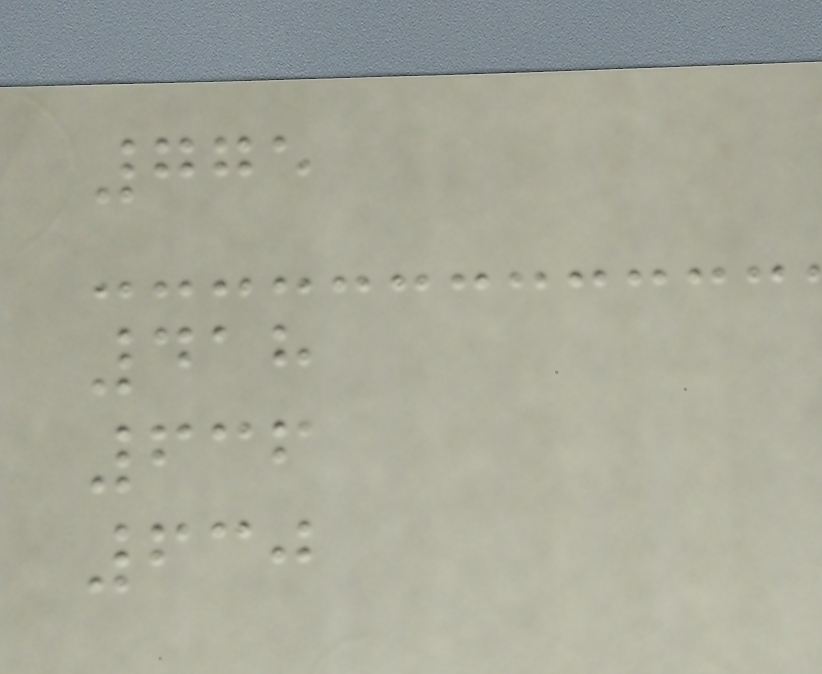775
418
636
630
